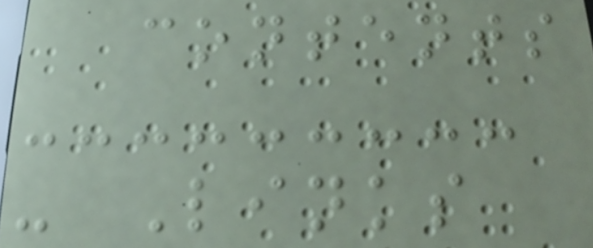contents
- Links
